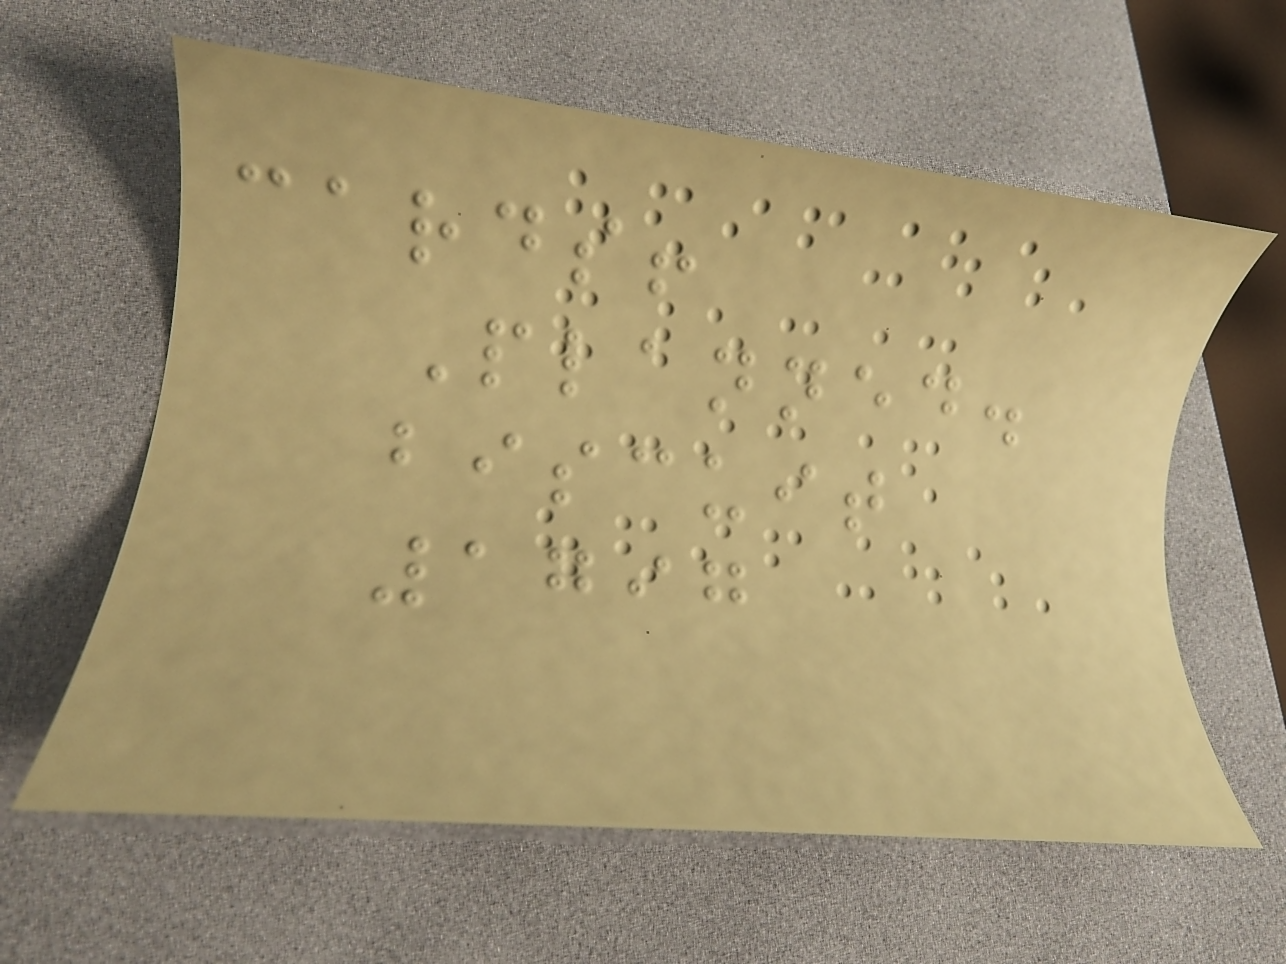cards!
Planned.
biscuit
1797
